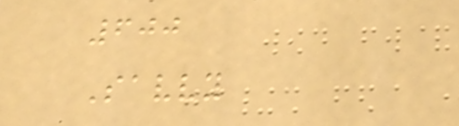600
Savvy
